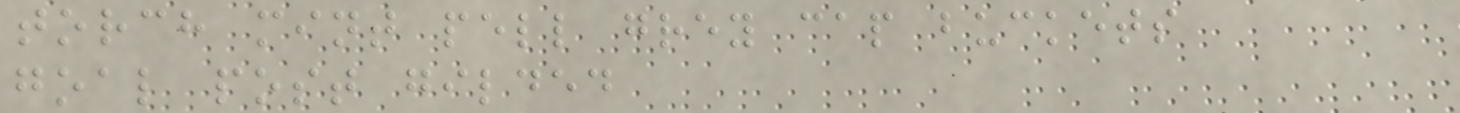torch mint pell grey cap buckets
goal post gilded
